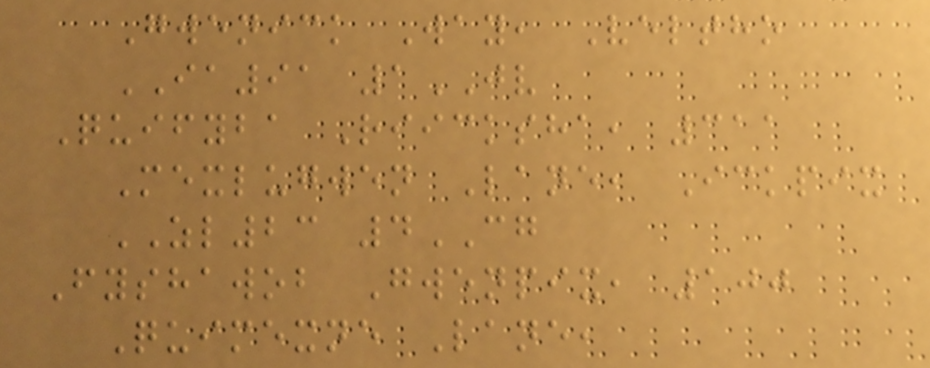Gwenick Way, Veltho
IA91 1JV
Quifyba Riicksha, 311
Mexlugwen Lane, Ickpix
ZL23 4CG
Fyshawob Gwenpix, 100
Quimexne Lane,
